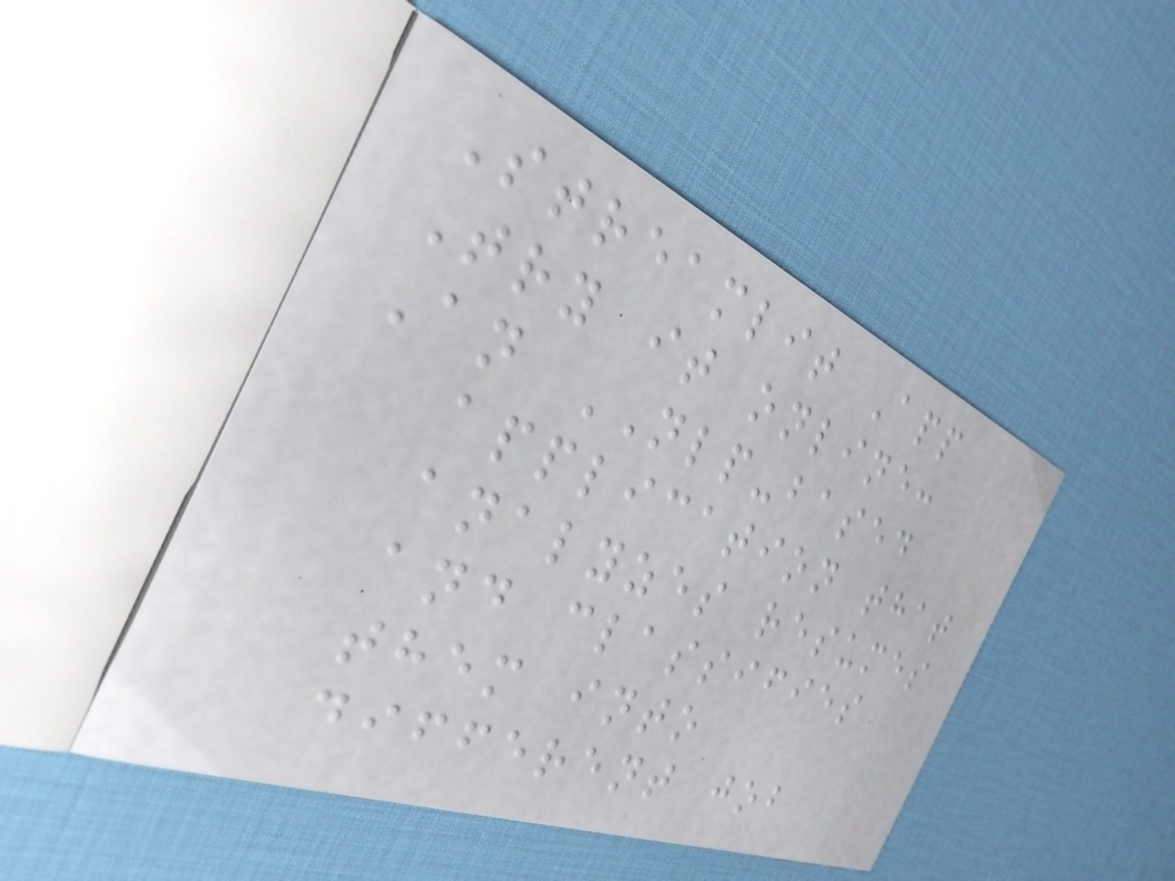Streamlit App
Try it online:
An NLP-based
application that
analyzes resumes
and classifies
them into
different job
